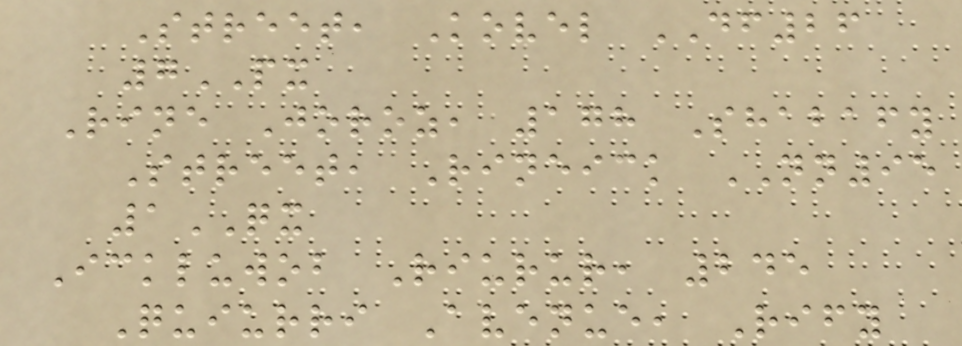Street, Kovel DF26
7PX
Rine Joroz, 178 Shabafy
Street, Rineick NN95
1QX
Ickluwob Riurur, 245
Quiurri Avenue, Rify
